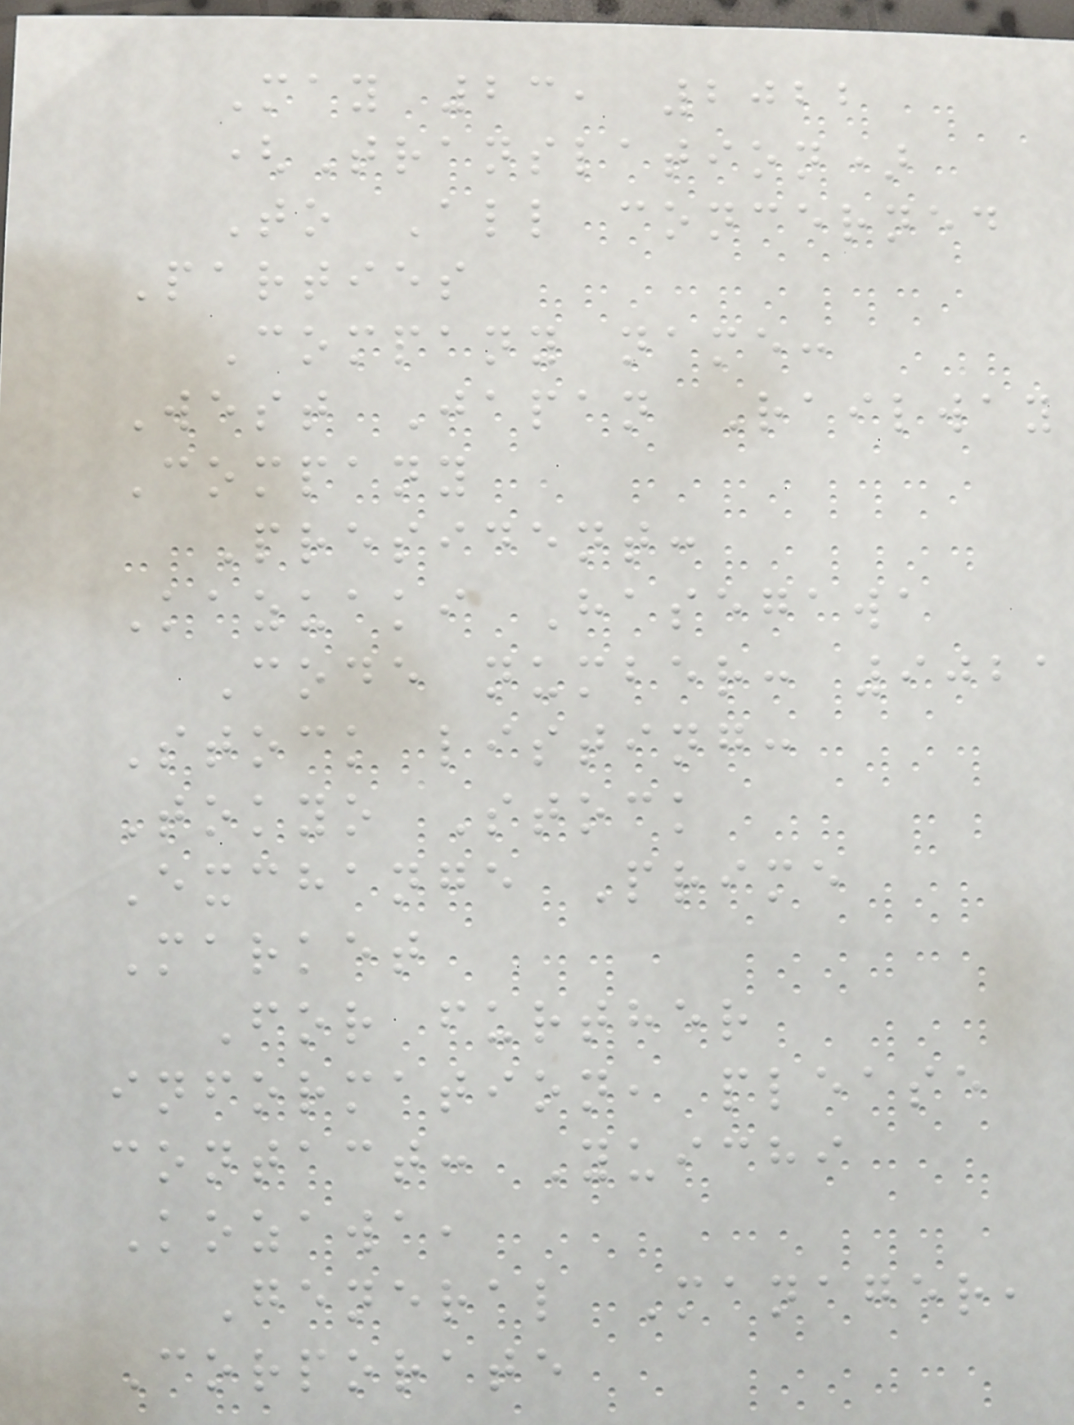May 23, 2022
(Translation)
To All concerned
Parties
Company name:
West Japan Railway
Company
President:
Kazuaki Hasegawa
Code number: 9021
Stock listing:
Tokyo Stock
Exchange Prime
Market
For further
information, please
contact: Yuichi
Kozawa,
General Manager,
Corporate
